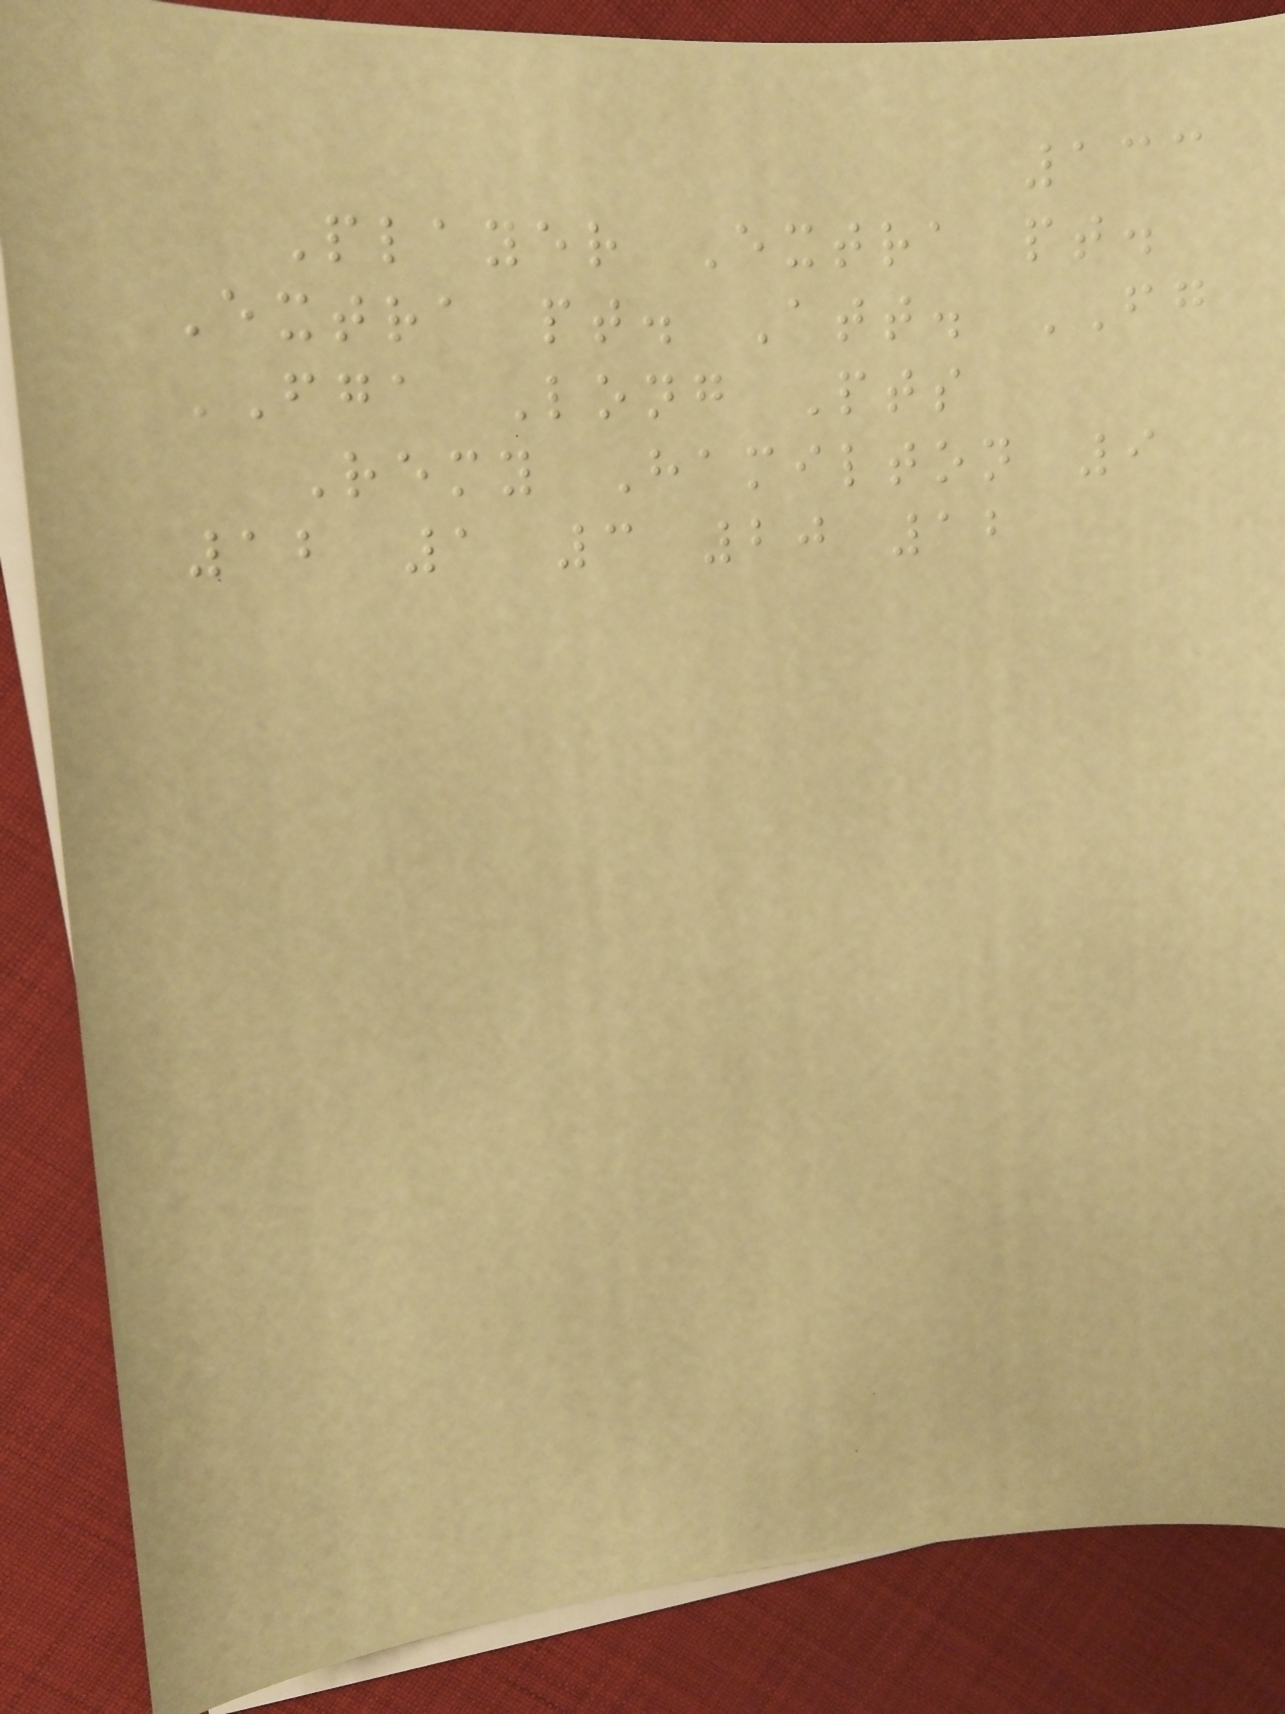133
Player Extra pt.
Extra pt. Att. FG
FGA Long Pts
Remy Hamilton 9
12 1 3 20 12
